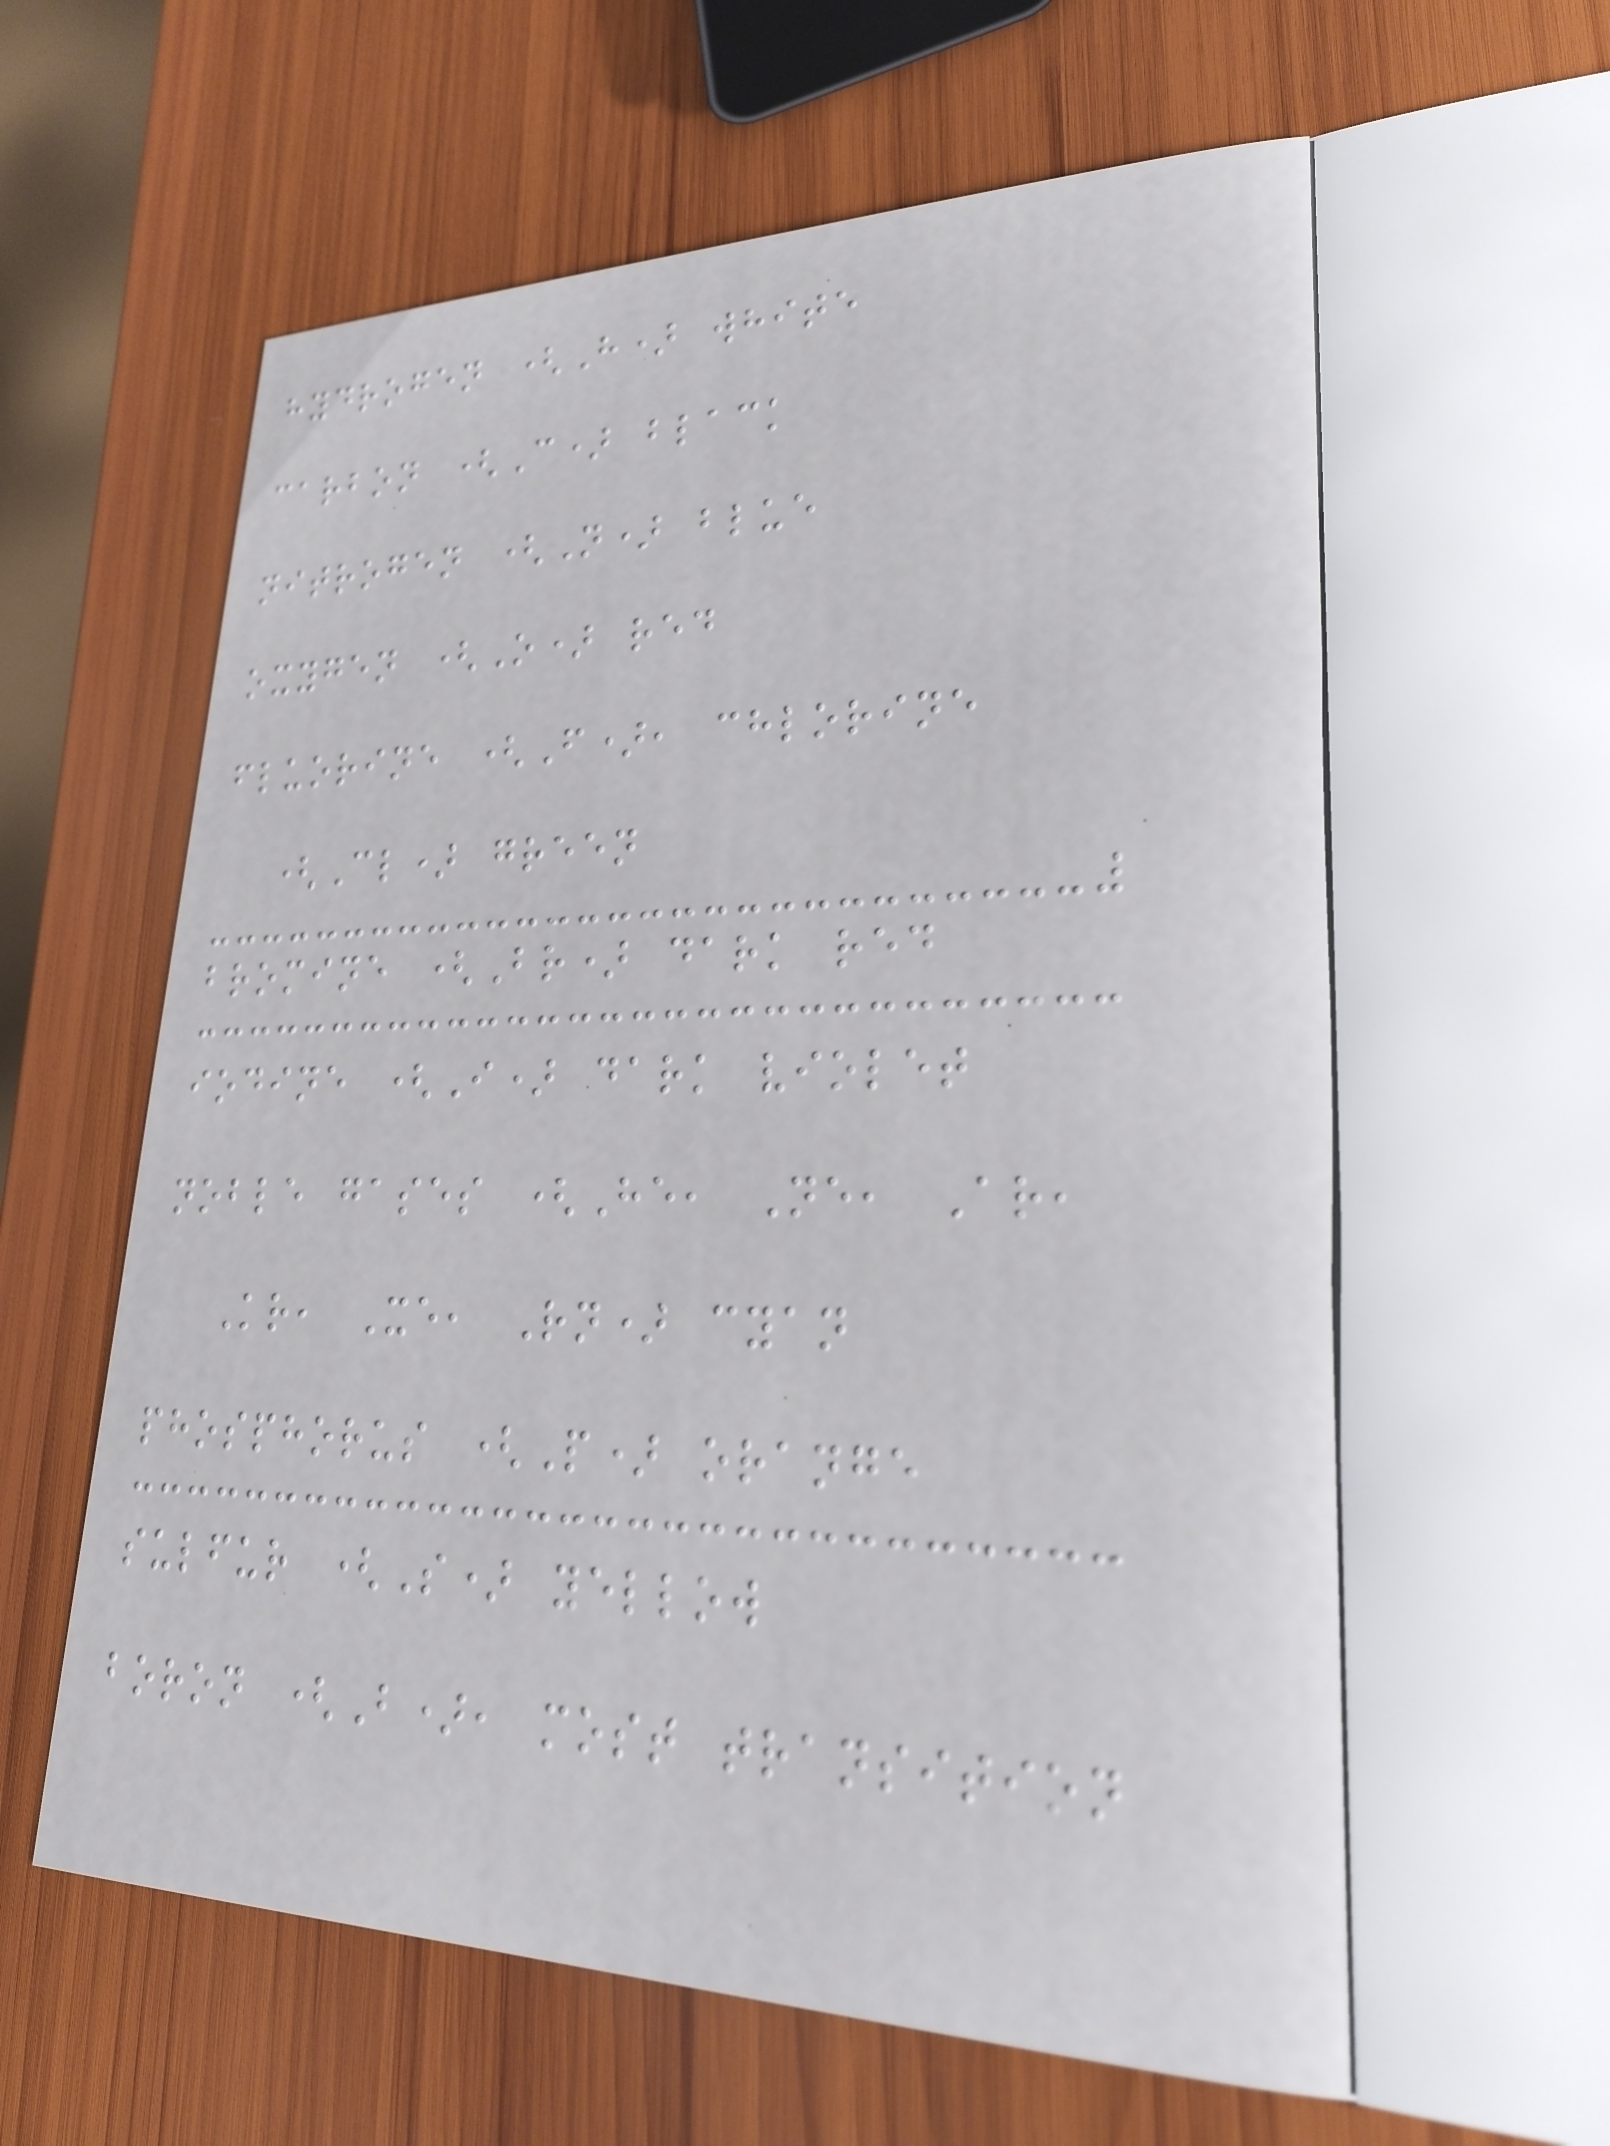hydrogen (H) white
carbon (C) black
nitrogen (N) blue
oxygen (O) red
fluorine (F), chlorine
(Cl) green
bromine (Br) dark red
iodine (I) dark violet
noble gases (He, Ne, Ar,
Kr, Xe, Rn) cyan
phosphorus (P) orange
sulfur (S) yellow
boron (B), most transition
